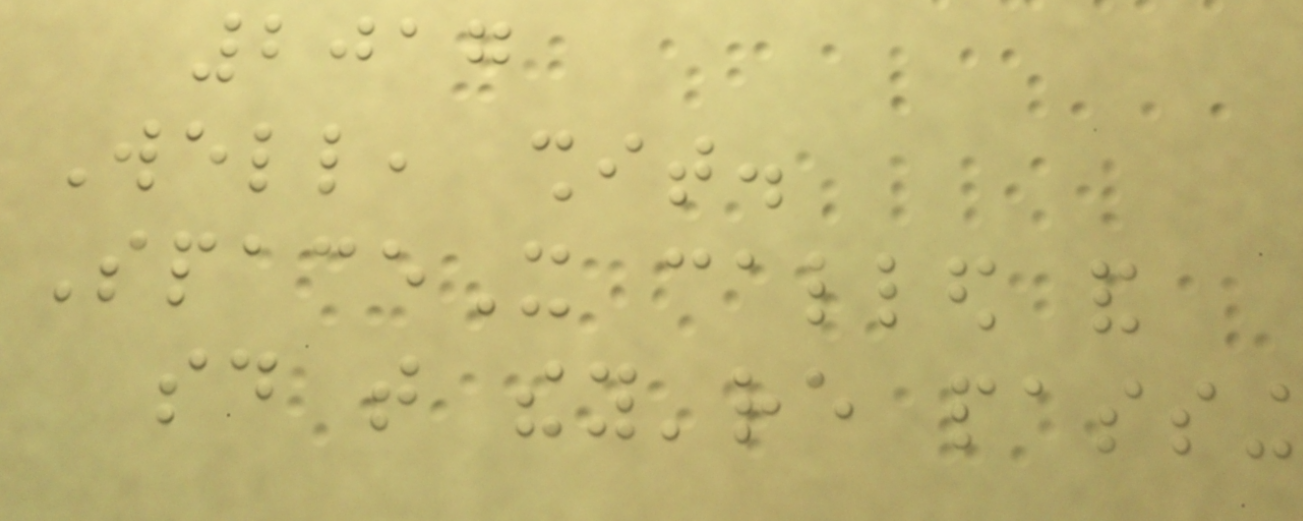2017
Well, shit.
SpaceX called and
said that they're passing
